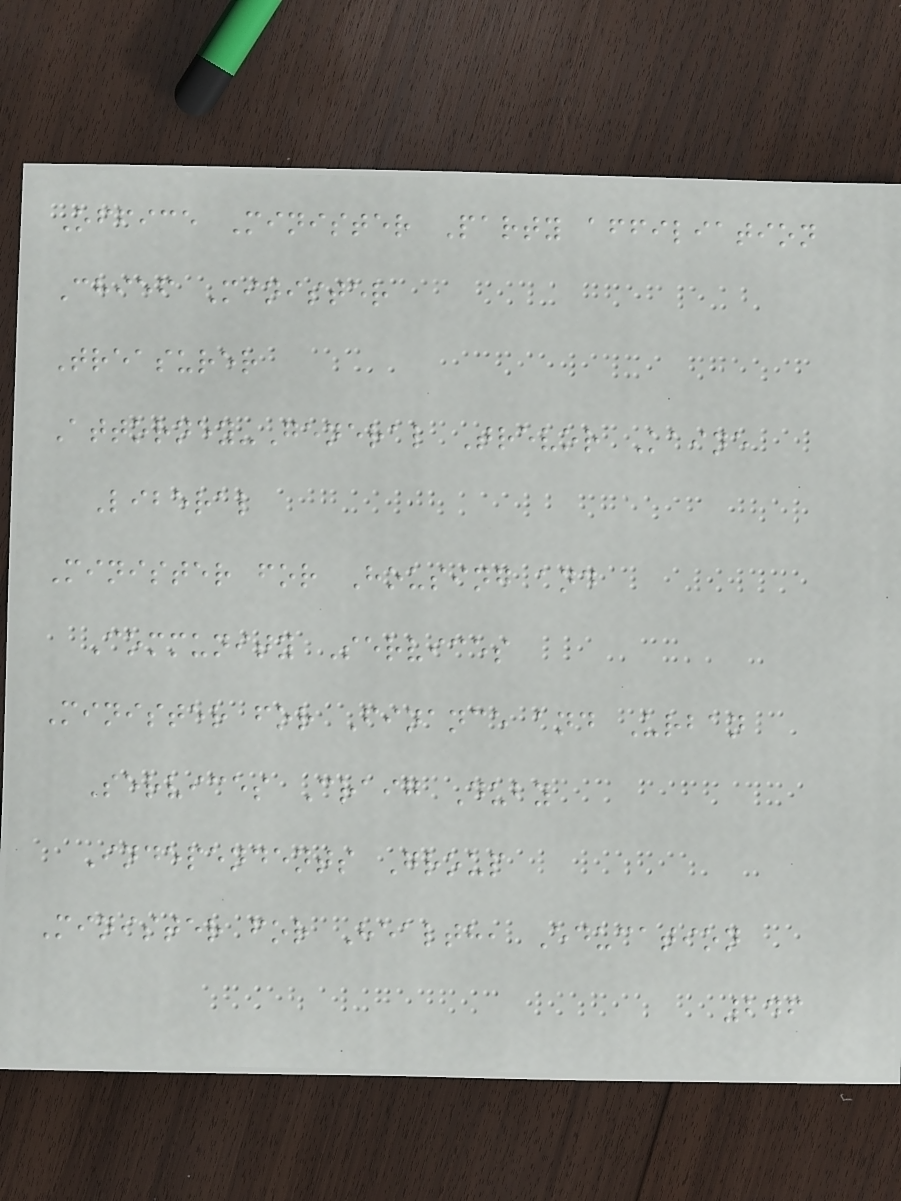Office Minister Party affiliation
Chief Minister
Treasurer
Attorney-General Trevor Kaine
Liberal
Minister for Housing and
Community Services
Minister for Finance and Urban
Services Craig Duby
Independents Group
Minister for Health, Education
246
